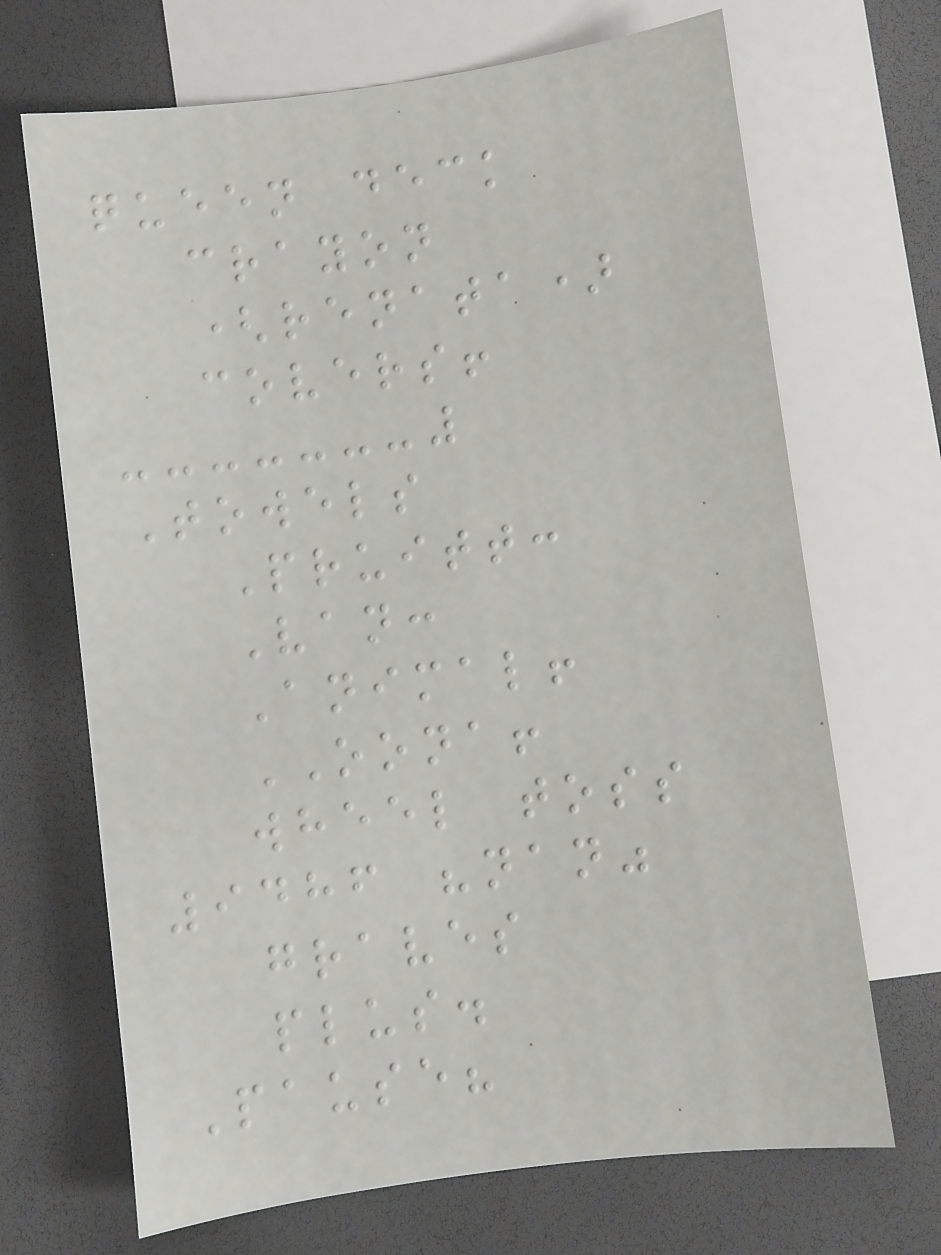queen deck
crayon
(renata)
covers!
Towels
Pruitt:
Van:
Animal!
OONA!
wheel toss
9486 "nan"
graves
plus.
Pause?
